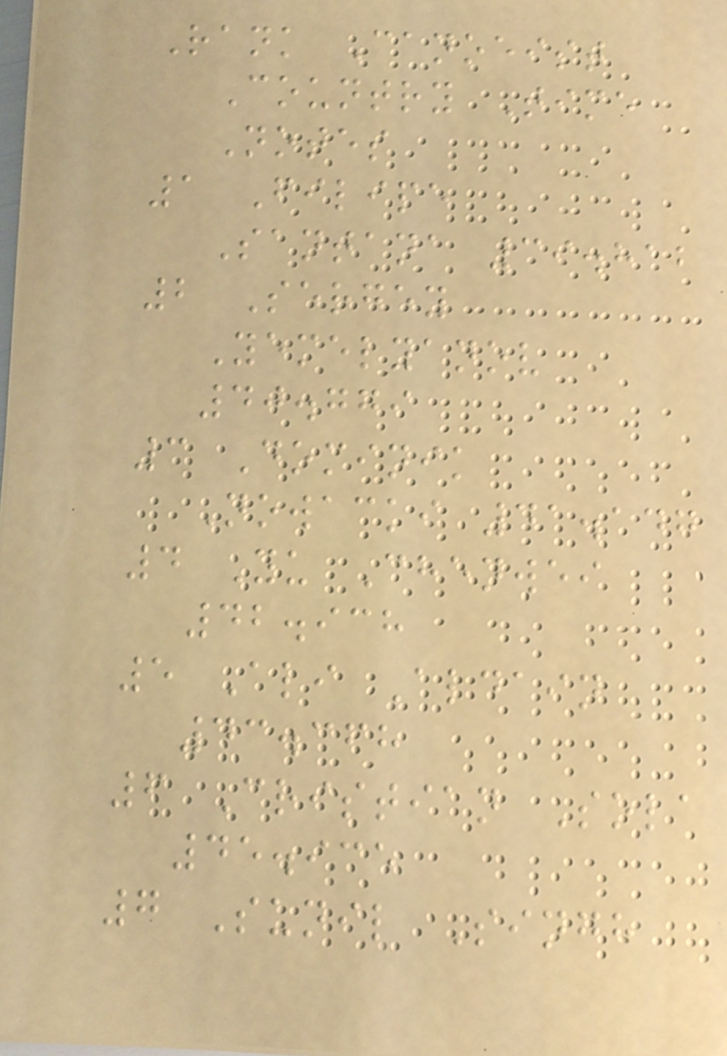Rank Canoeist
Country Time
Notes
1 Filipe
Santana 39.812
2 Sergey
Yemelyanov
40.779
3 Dominik
Nowacki 41.147
4 Yu Chenwei
42.938
5 Ali Aldain
43.368
6 Cristian Sola
45.935
7 Sunil Singh
